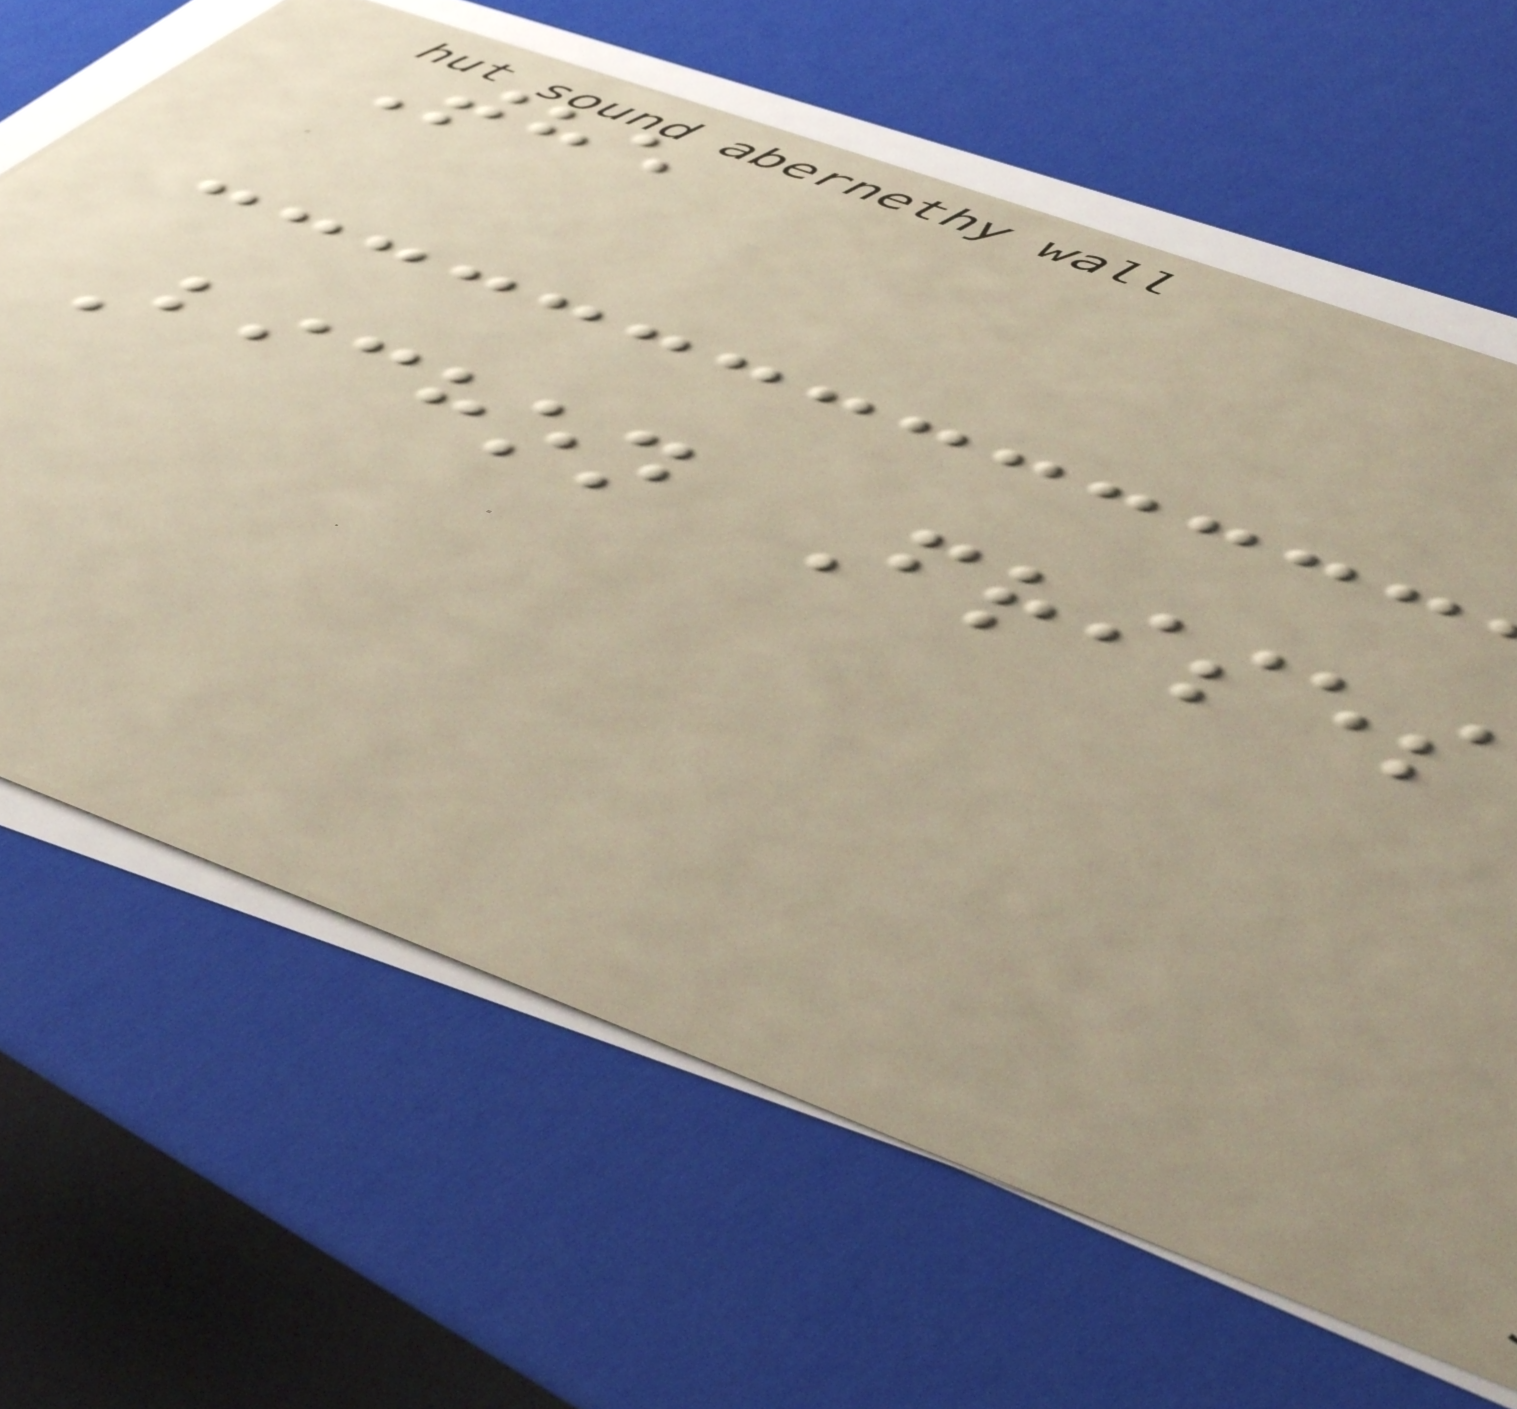The
Bichon Frises
